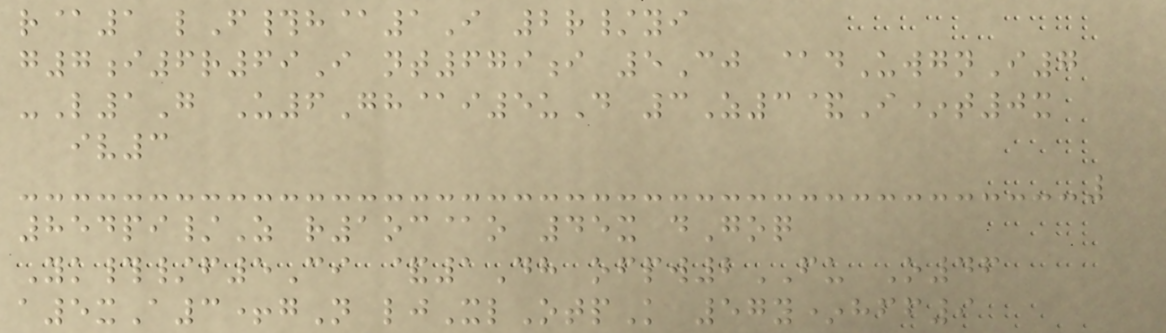r@1 lF#h@1I 2r/yi
g7i6r69I nt679i 5Cj @dUwgnI7
-L1G U6Gh@i5uD 3Z3&I*t0x
iv3
854pi/Z r1oc@o 45x dGoq
Yk#/f5Ci &1Dh ofpw2FU O46
a5xA3+gN ljXlOtpK 57y*hff9
